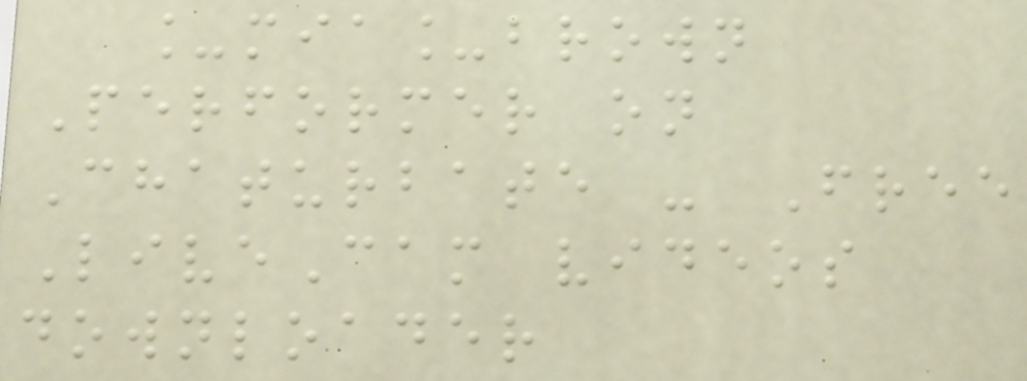_mia_brown
Performer on
Chaturbate - Free
LiveCam videos
downloader
